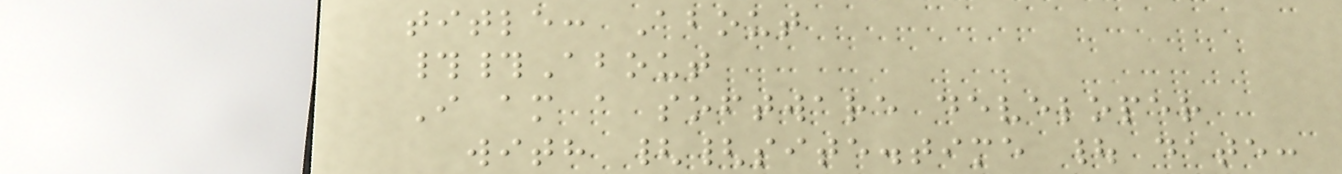title: About
##About
I am a software developer
with {{site.time | date:
